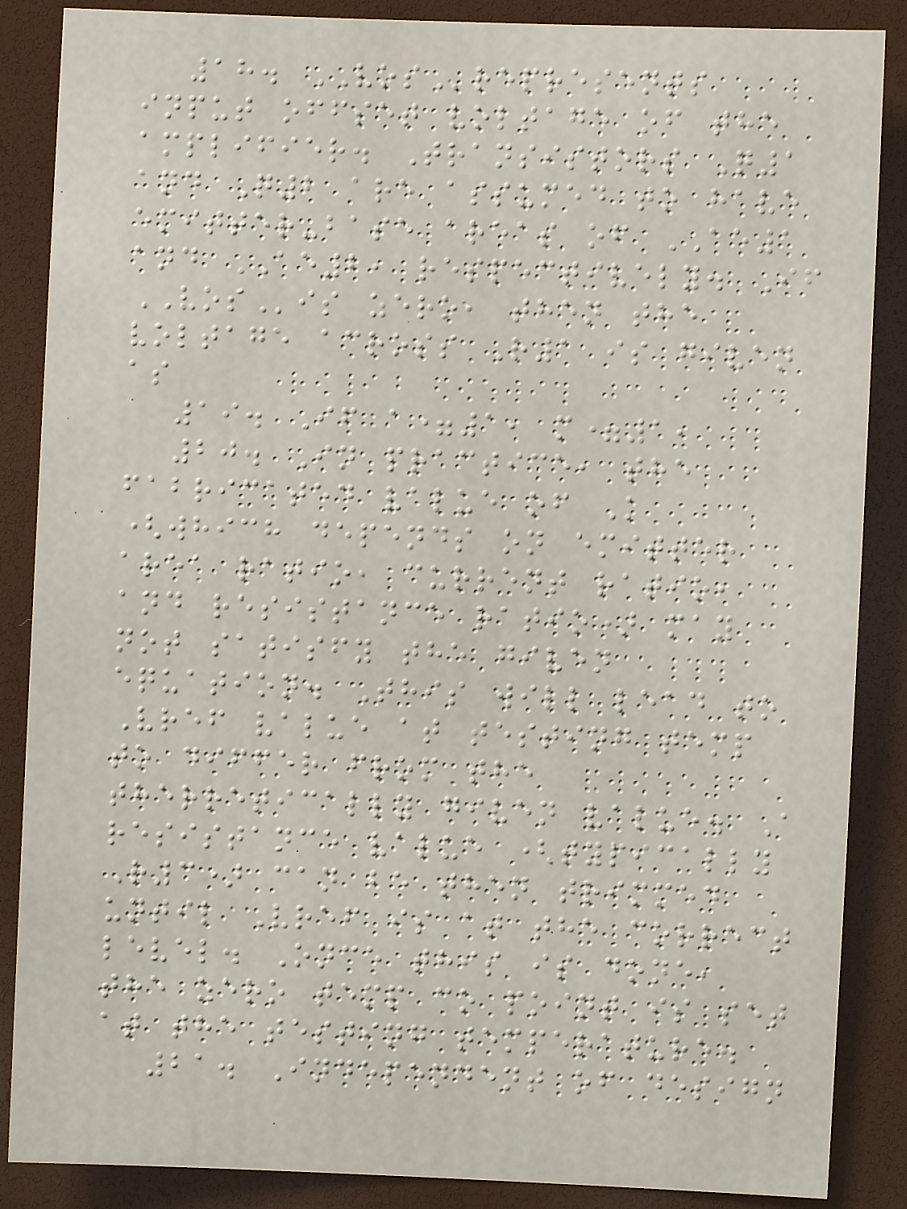18. VOSrepresents
input offset voltage of the
amplifier. Transistors Q1
and Q2 are assumed to have
emitter-base areas of AE1
and AE2, respectively. If
VOSis zero, then the
voltage across R1 is given
as
19. If a=1, m=1,
20. In practice, the
fabricated value of K
(which depends on emitter
area ratio, current ratio,
and resistance ratio) may
not satisfy the given
equation. This will lead to
Vref value at testing temp
to differ from the
therretically given value. A
resistance value (typically
R3) can be then trimmed
until Vref is at the correct
level. Once this is done,
the zero temp co point is set
at the testing temperature.
21. Independent of design
